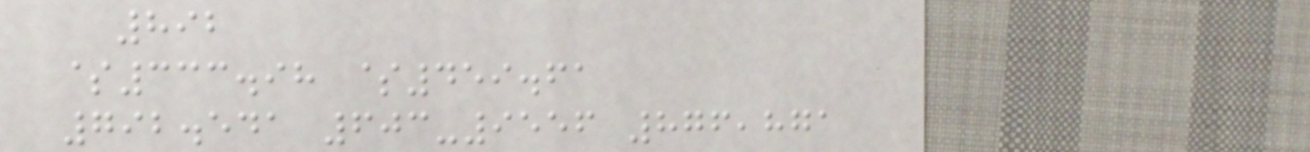892
$333.98 $459.61
792.541 603-9556 876,871
